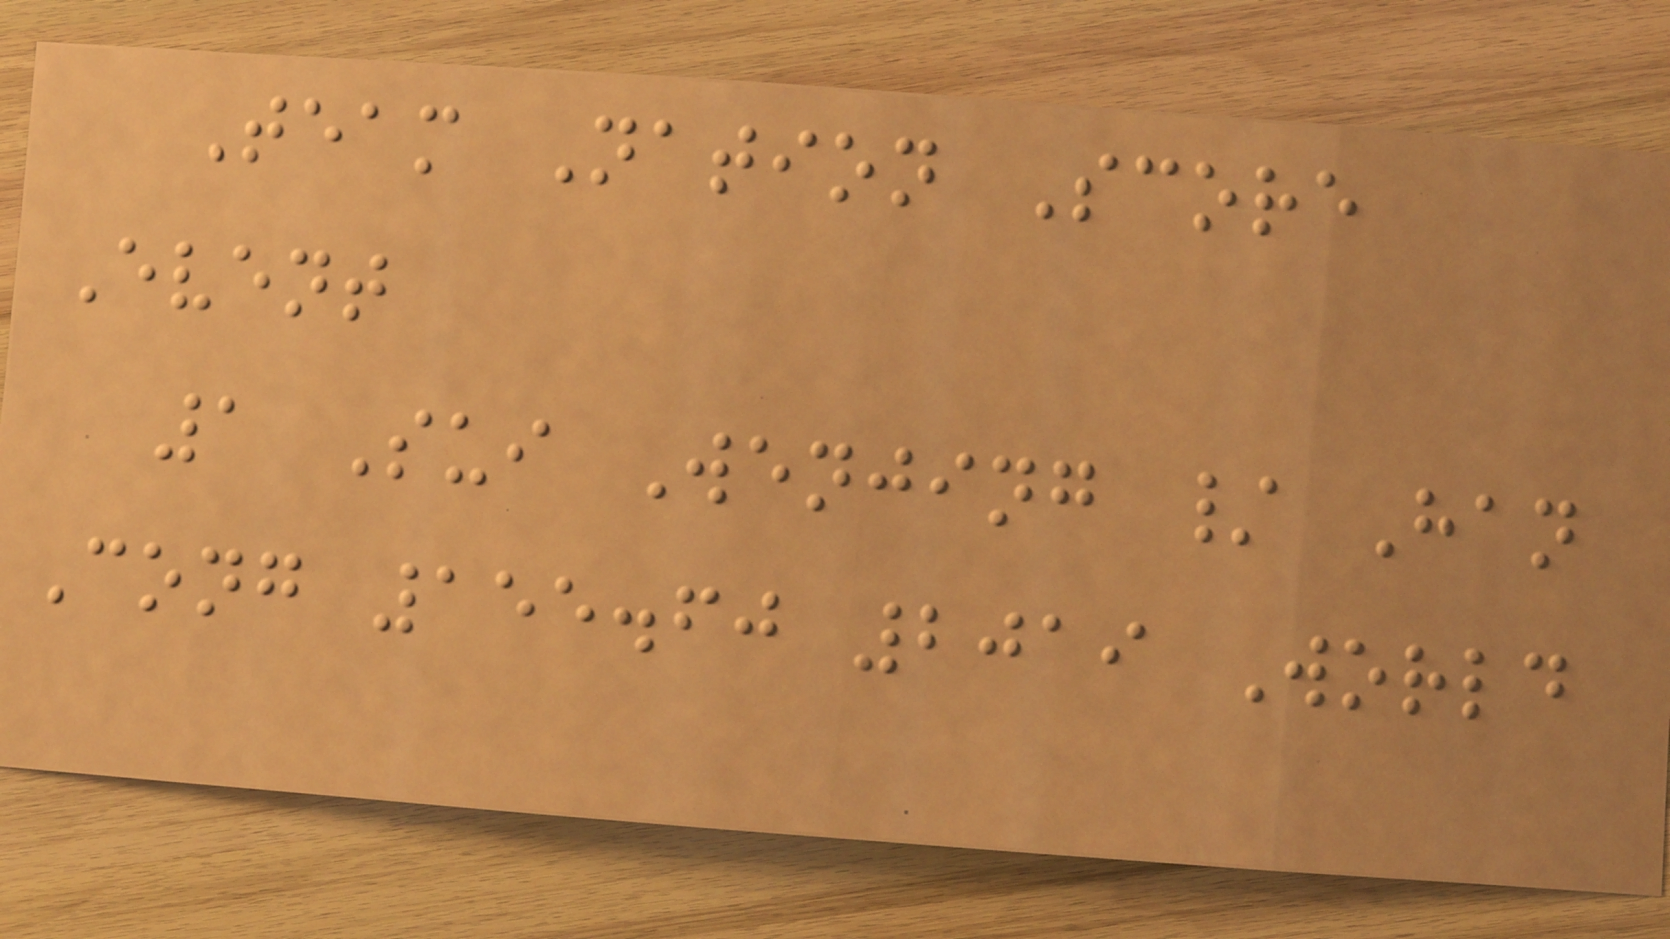Team Nation Score
Event
1 Sui Wenjing / Han
Cong 155.60 2019 World
